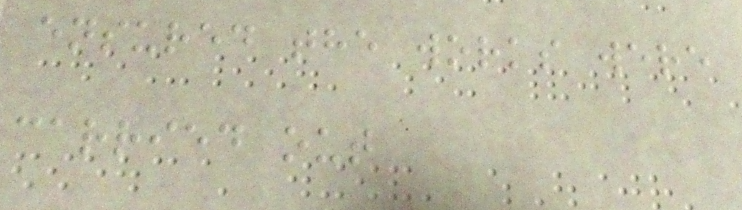ensured the works were
carried out
